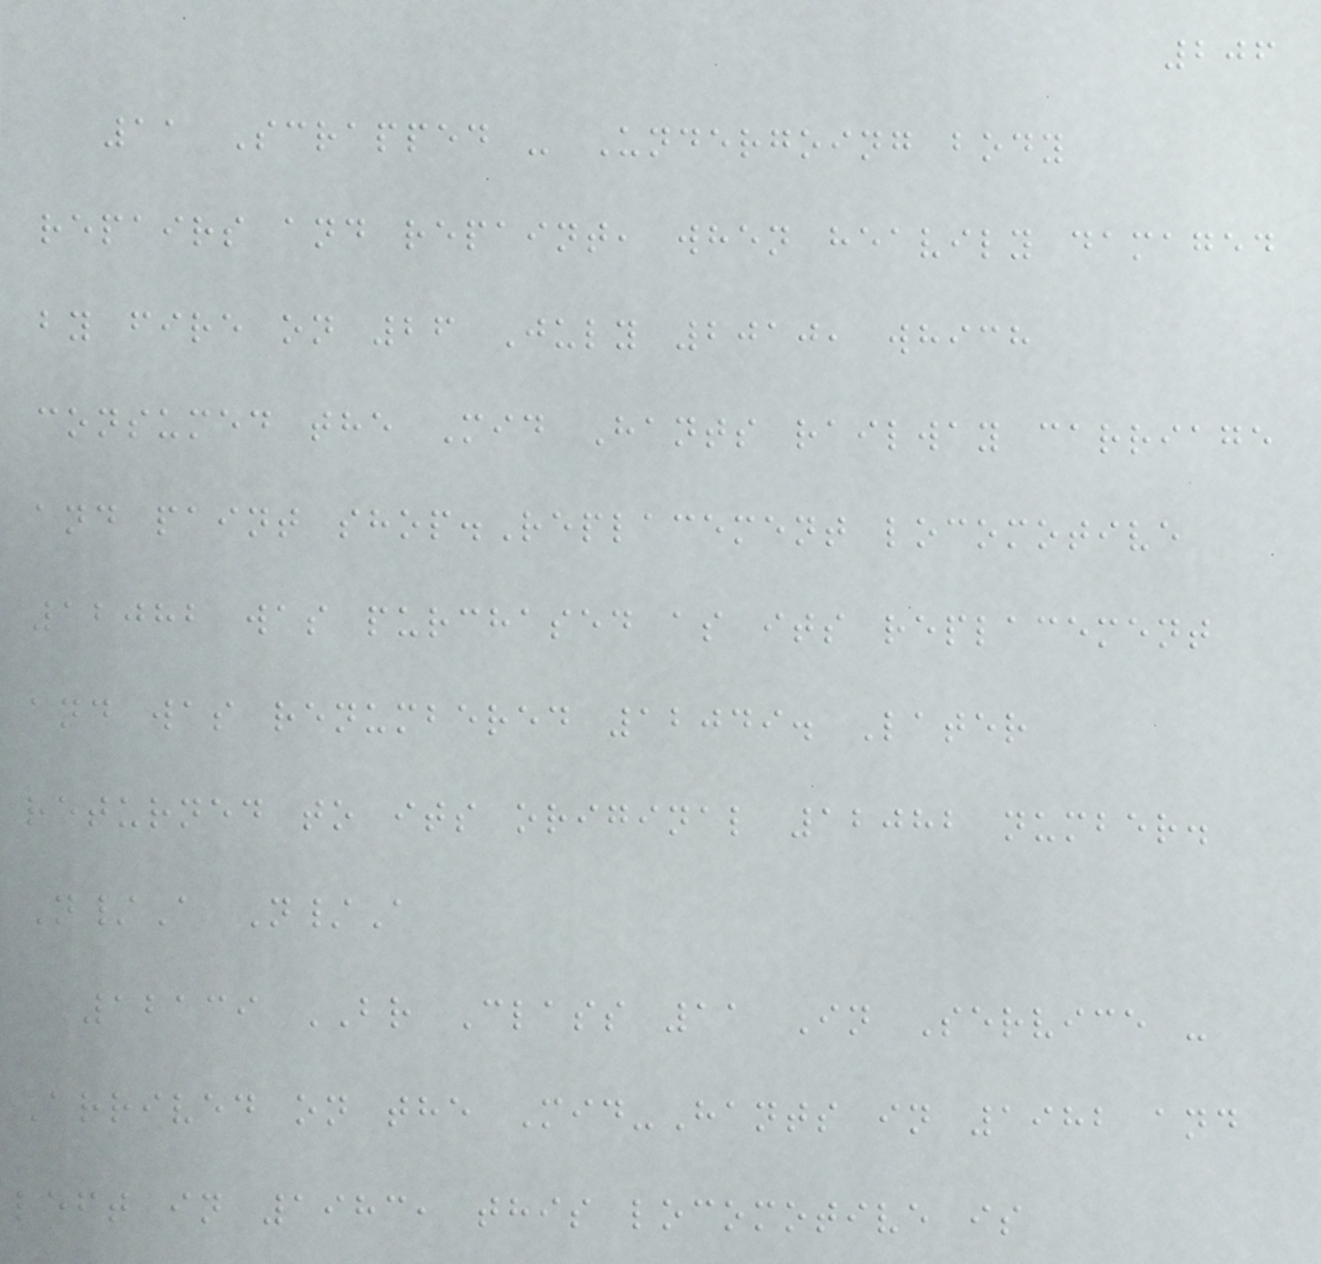206
11 Scrapped - Undergoing body
repairs and repaint, when heavily damaged
by fire on 26 July 2010, which
consumed the Mid Hants railway carriage
and paint shop.Replacement locomotive
12082 was purchased as its replacement
and was renumbered 12049. Later
returned to its original 12082 number.
N/A N/A
12139 BR Class 11 In Service -
Arrived on the Mid-Hants in 1982 and
left in 1983, this locomotive is
